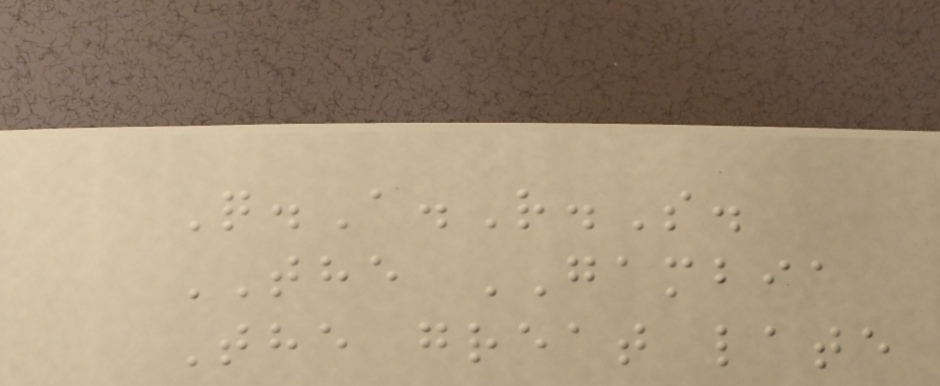Q.A.R.S.
THE GAMBIA
The great late
